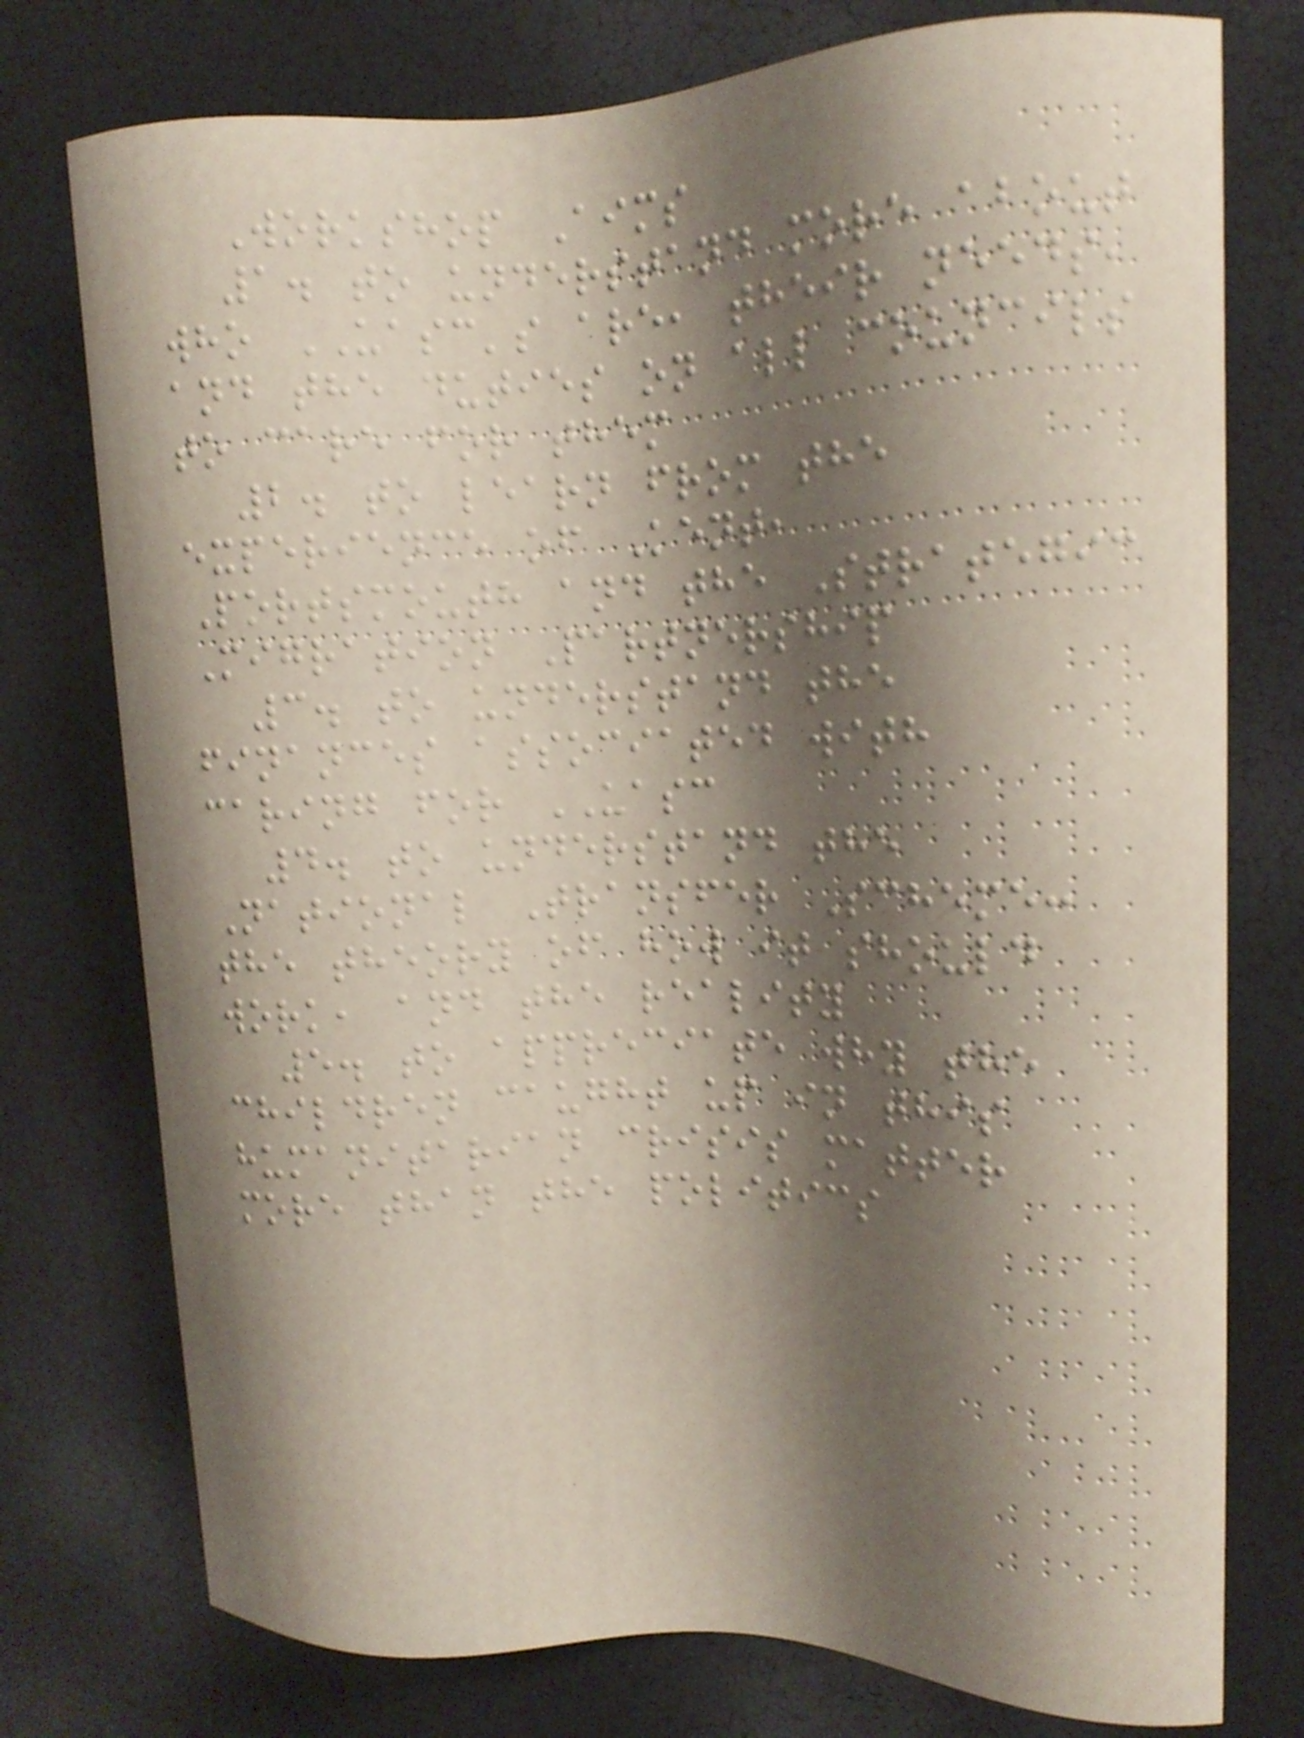Workshop Aims
1. to understand more about
who UASC's are, their needs,
and the duties on all councils
to care for them
2. to learn from the
experience of Kent,
Portsmouth and the Strategic
Migration Partnership
3. to understand the
finances associated with
caring for UASC
4. to understand the
National Transfer Scheme:
the theory of how it should
work, and the reality
5. to appreciate why the
children caught up in this
humanitarian crisis matter
more than the politics
